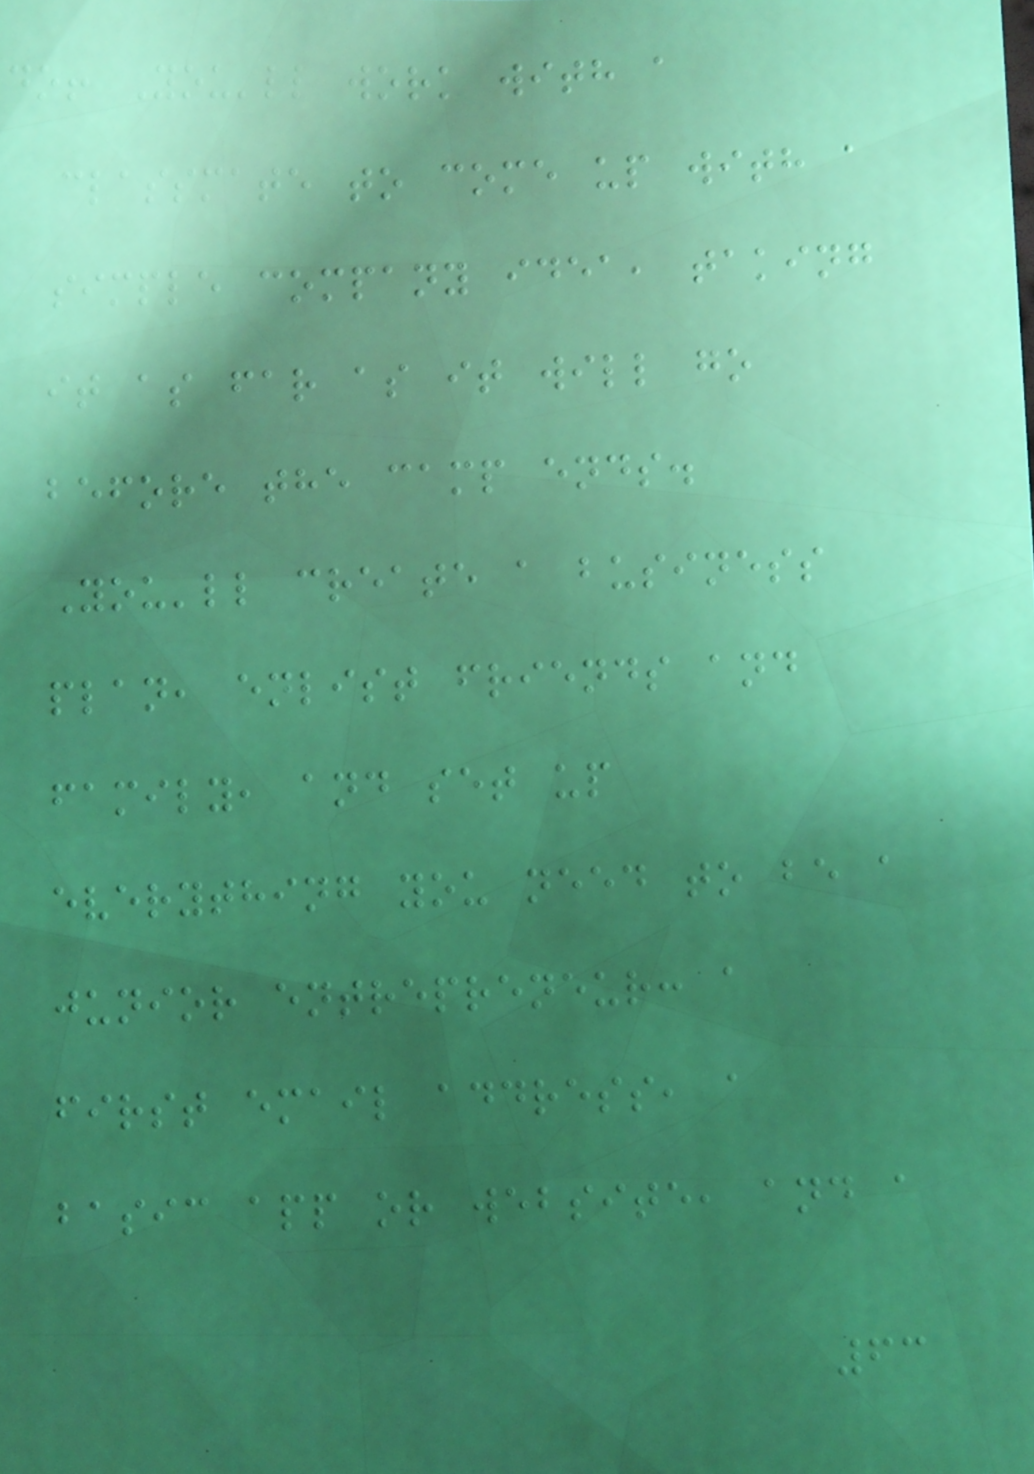do! You'll work with a
classmate to come up with a
simple company idea, taking
it as far as it will go
before the camp ends.
You'll create a business
plan, enlist friends and
family, and set up
everything you need to be a
junior entrepreneur: a
first email address, a
basic app or website, and a
63
